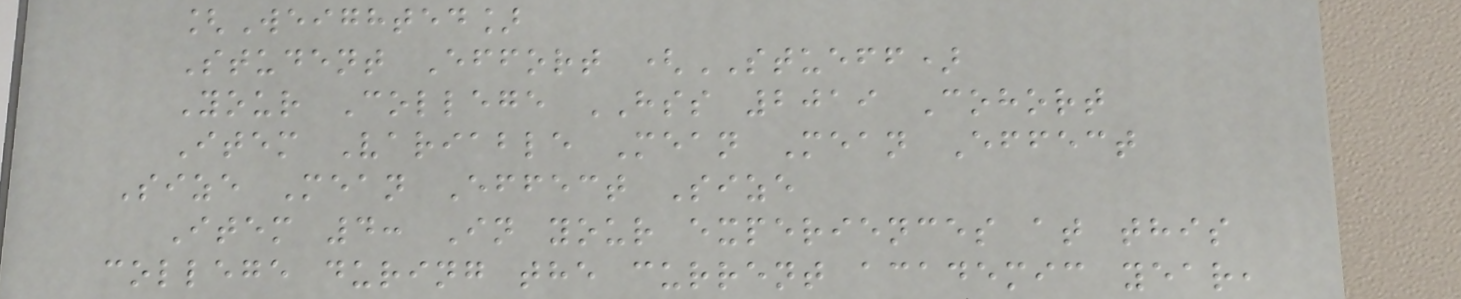[Weighted]
Student Effort (STUEFF)
Your College HSS 2019 Cohort
Item Variable Mean Mean Effect
Size Mean Effect Size
Item 4: In your experiences at this
college during the current academic year,
